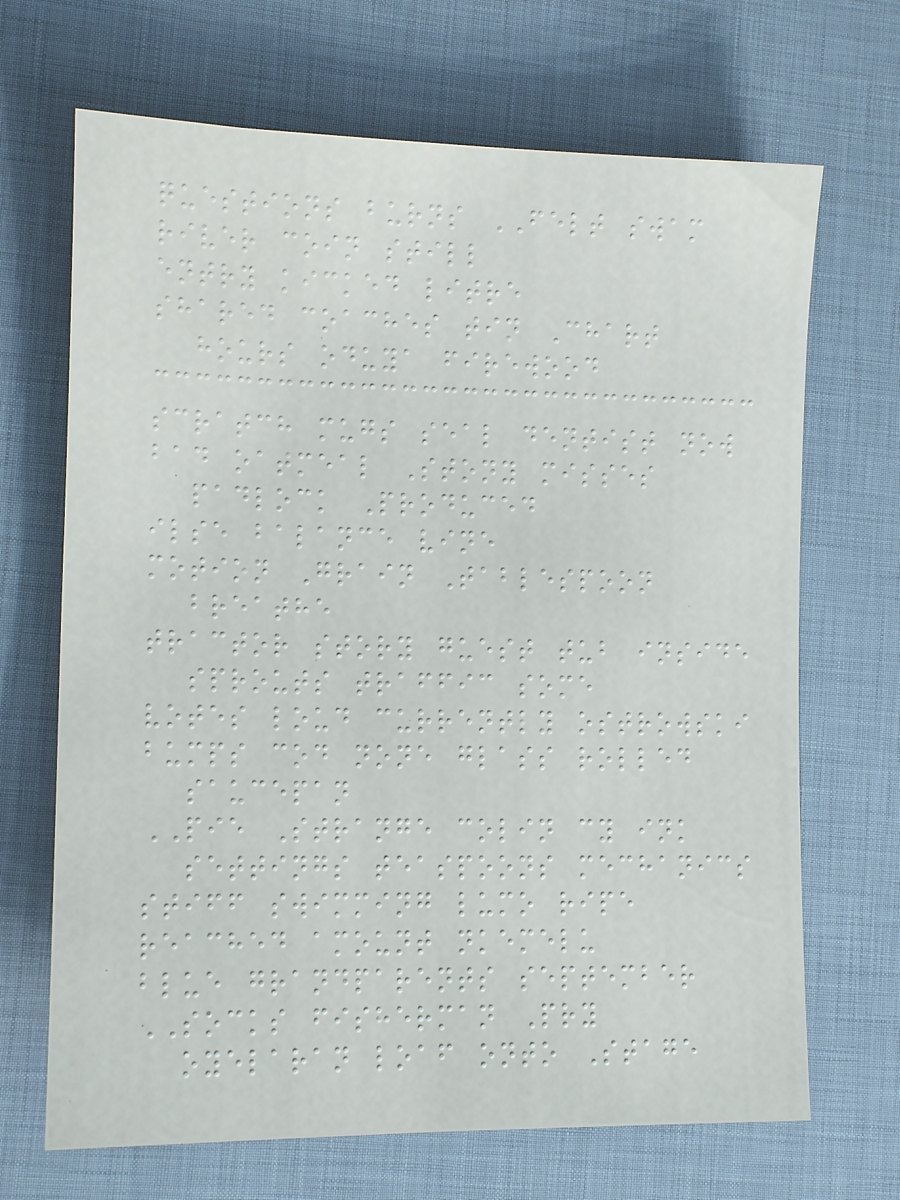questions burns FELT swam
river coin still
entry kicked litre
shared coaches tin Chart
hours oduya firewood
scratch mugs seal dentist now
bad oatmeal Stony misses
padlock Produced
ilse balance vine
motion Grain Tablespoon
breathe
tractor story guest tub inside
sprouts traffic some
votes loud currently ostrowski
bumps cod none glass rolled
saucepan
PIE Strange colin cy ink
settings teaspoons mechanics
stiff swimming lumo ripe
reached amount nkemelu
blue grandparents september
SOCKS fisherman Pry
oyelaran loaf onto Stage
